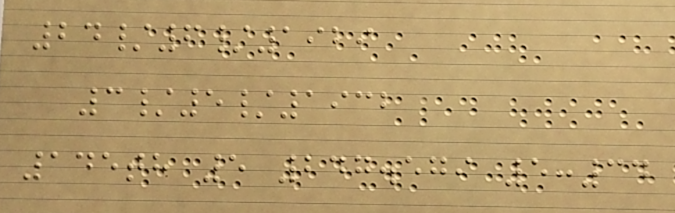24/6/1929
3/5/1932
145th 5 247.579 5:34
